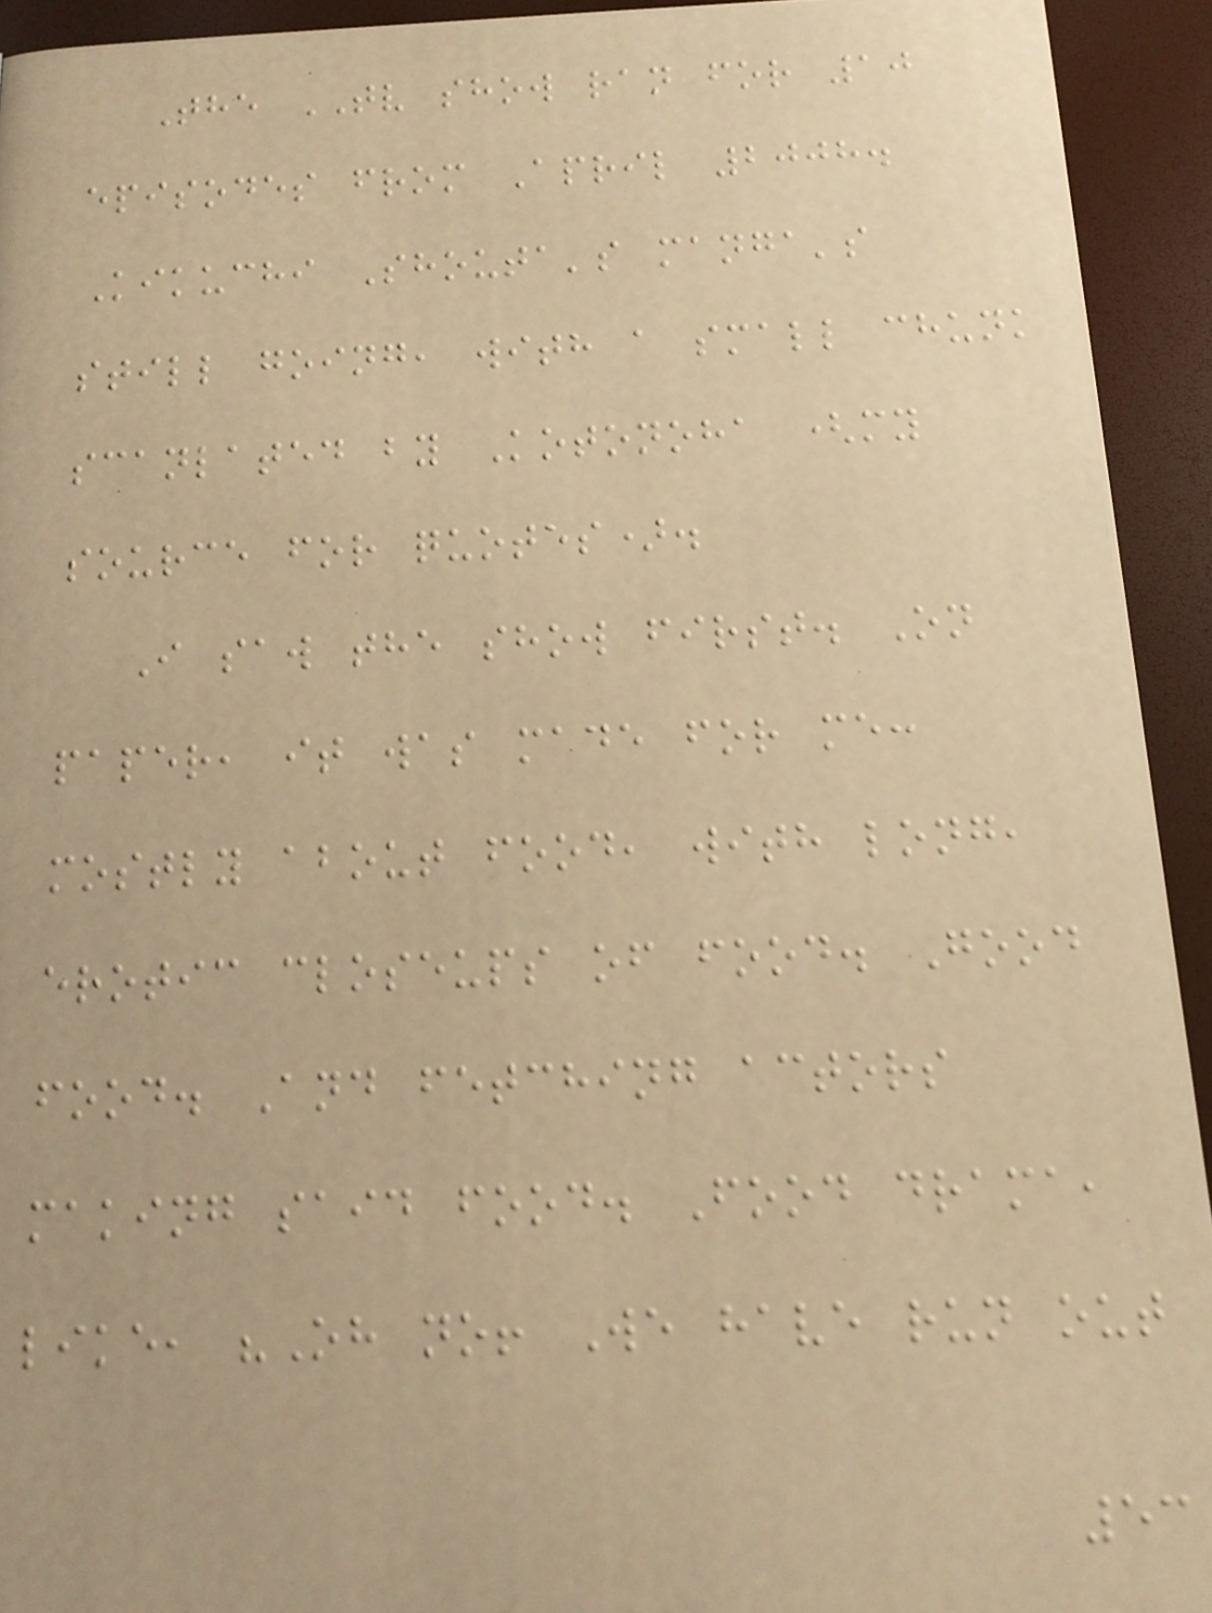The TV show ran for 10
episodes from April 2008.
Kikuchi Shouta's manga's
still going, with a small chunk
scanlated by Kotonoha (my
source for quotes).
I saw the show first. On
paper, it was made for me:
mostly about food, with long,
erotic closeups of food. Good
food. And fetching actors
making said food. Food drama,
like, "Oh no! We have run out
53
